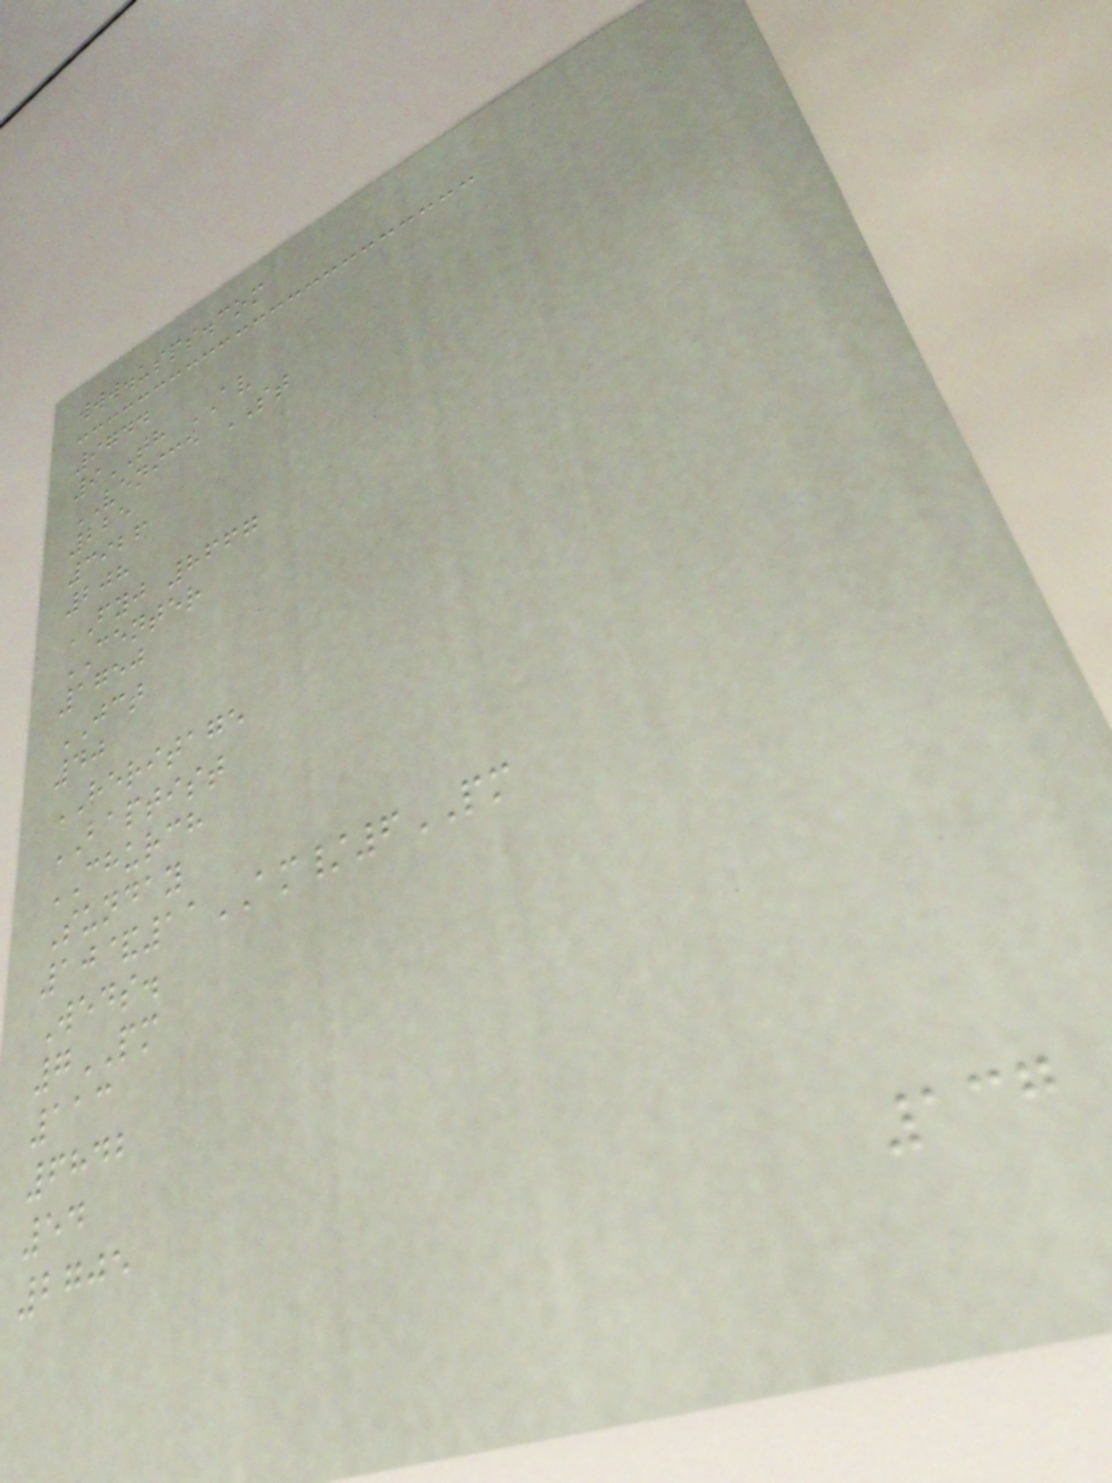www.usps.com
9744
9TH AV
VENICE ST
225
3926
208
FYJ 8667
CENTER
1750
JCT
40
HERITAGE
BAPTIST
CHURCH
Sunday
10&11AM/6PM
Weds.
7PM
113
6842
54
2705
137
